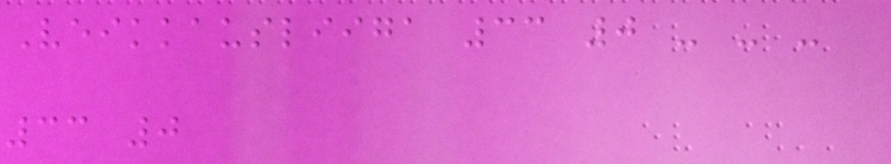Veikkausliiga 33 0 - - -
33 0
